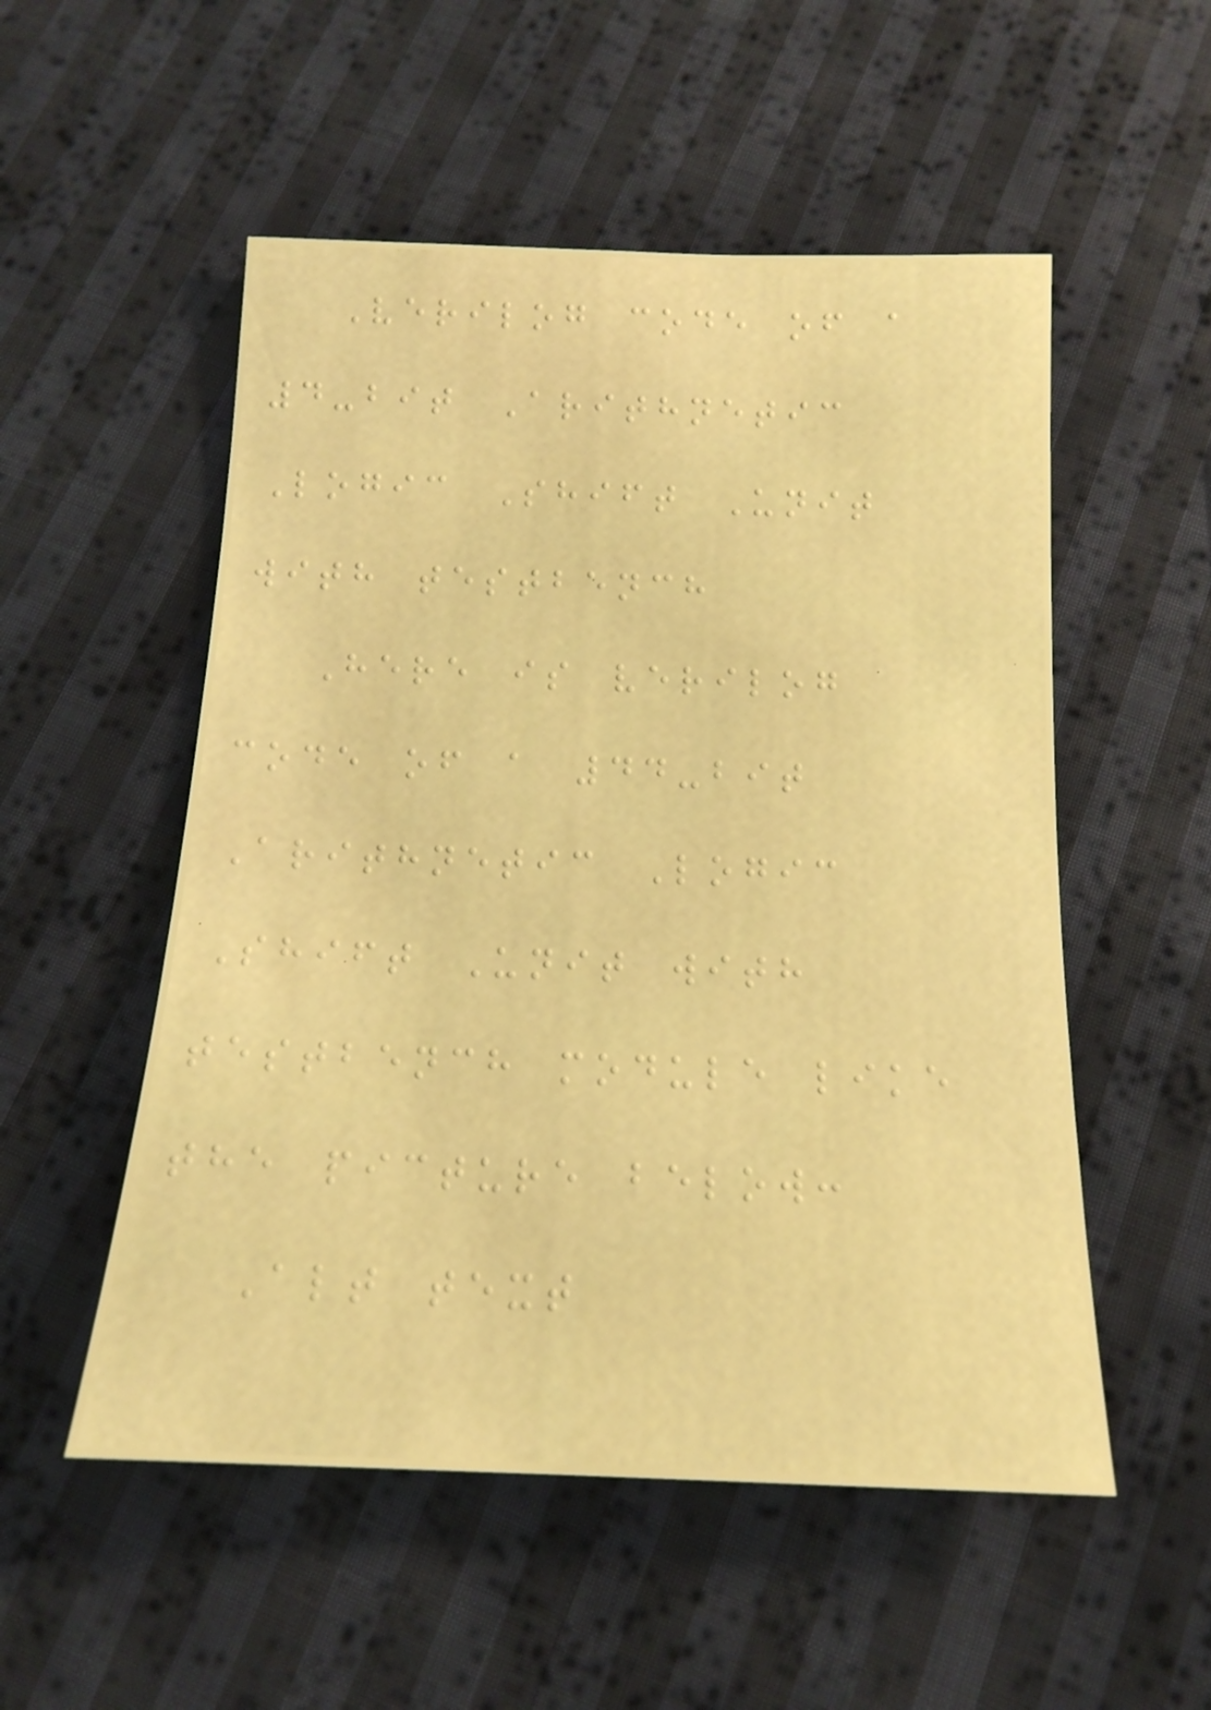Verilog code of a
4-bit Arithnetic
Logic Shift Unit
with testbench
Here is verilog
code of a 44-bit
Arithnetic Logic
Shift Unit with
testbench module like
the picture below:
Alt text
